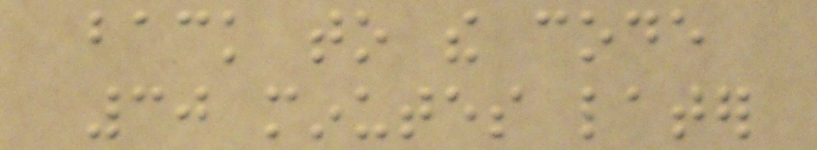back to the code
30 minutes later
